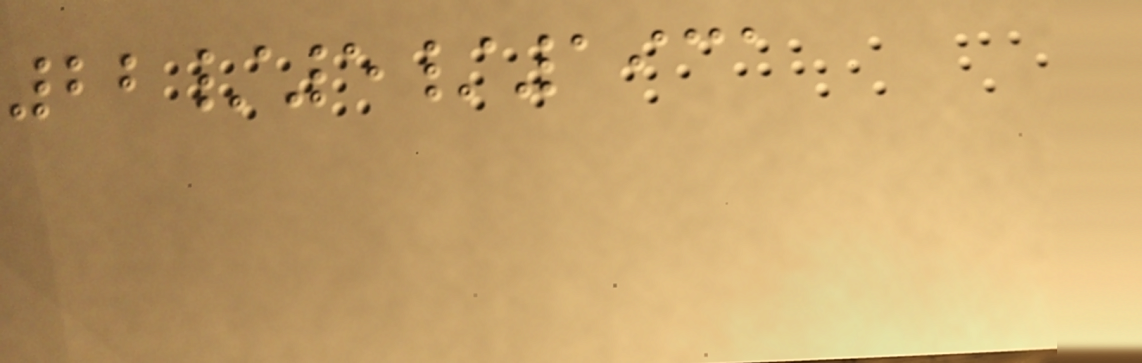22/5/1931
